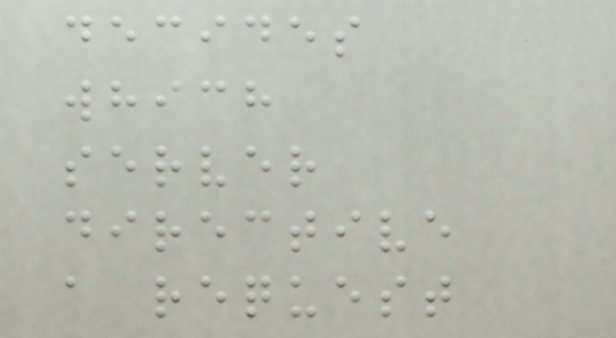decides
which
server
directive
a request
